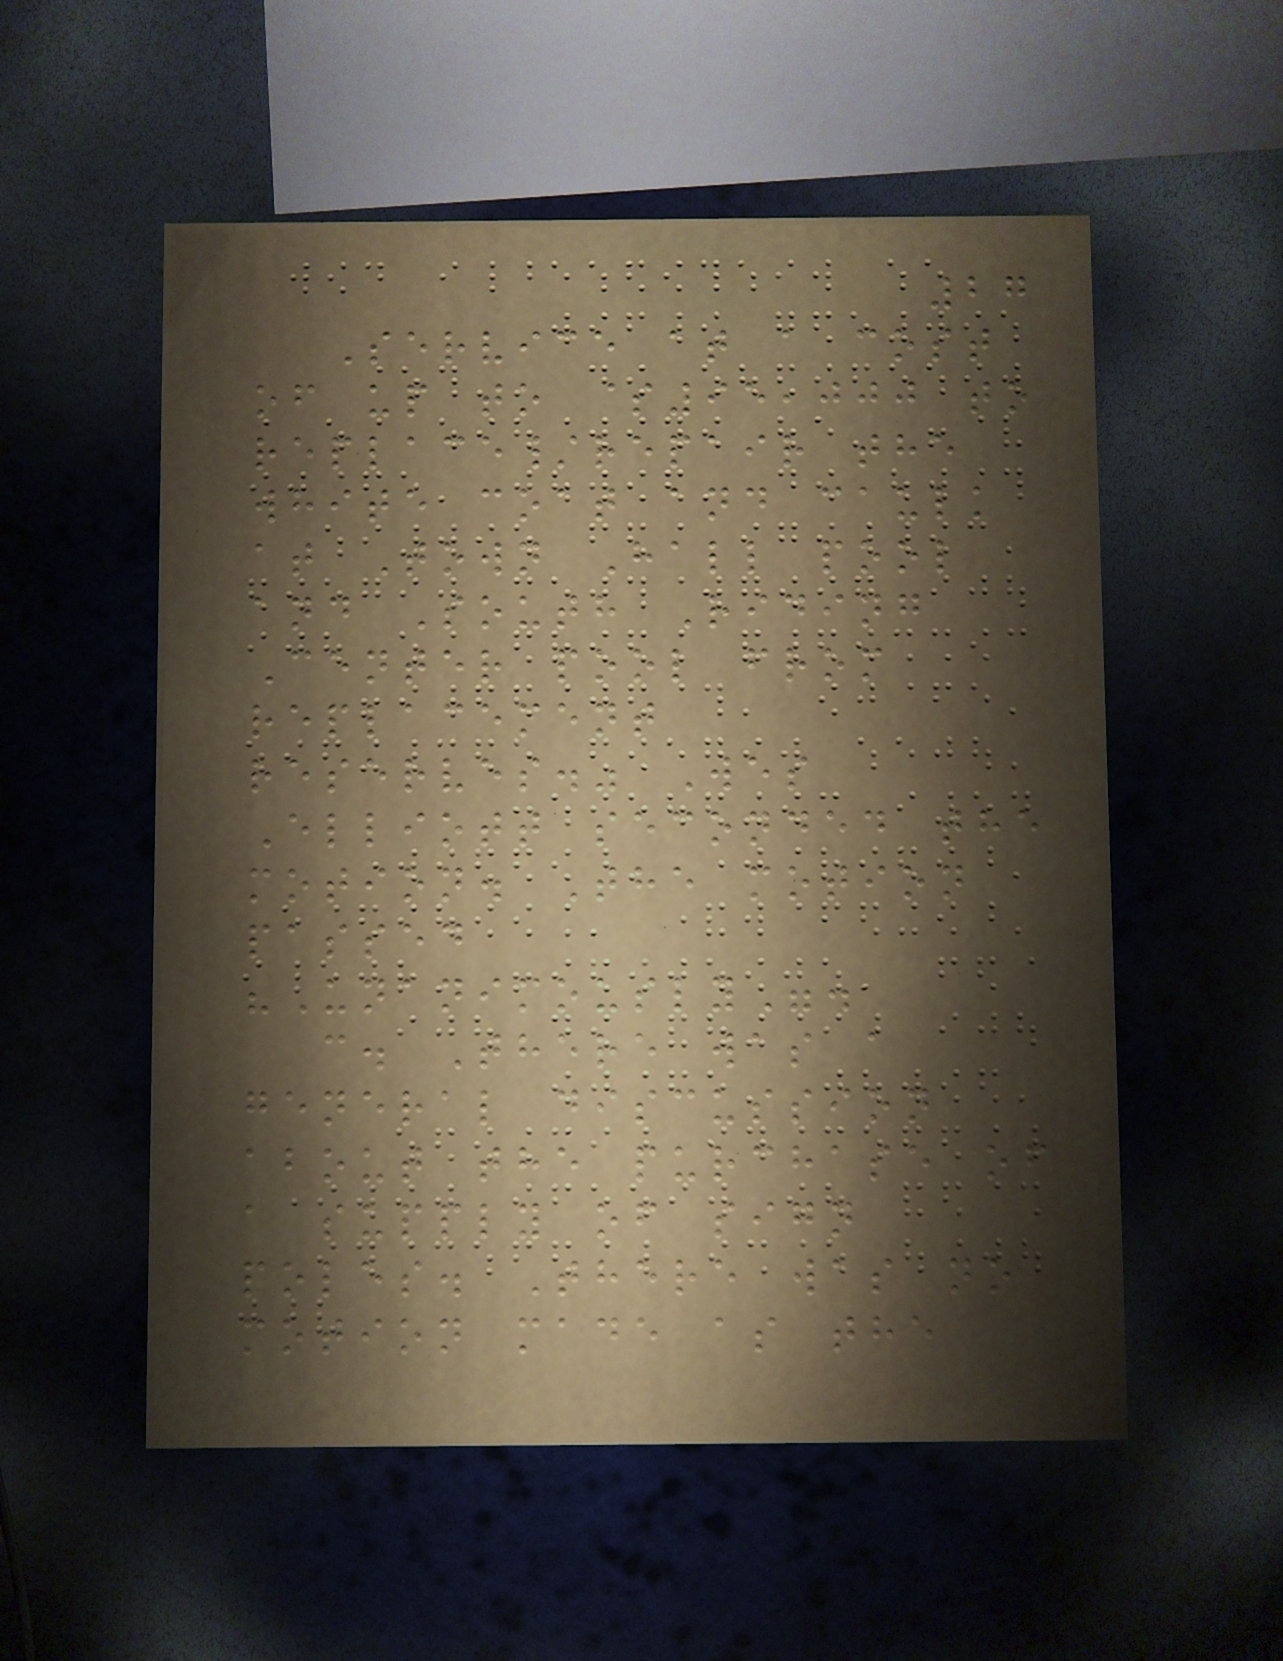27
Service at a cost
of up to $95,000 to
replace/repair the
white coat and caulk
at Town Hall pool
and South Riding
Center pool from
replacement
reserves." Wes
Elliott seconded the
motion. The motion
passed
"Unanimously".
c. There was a
general discussion
about the purchase of
a supply of sign
poles. There was no
motion made as the
